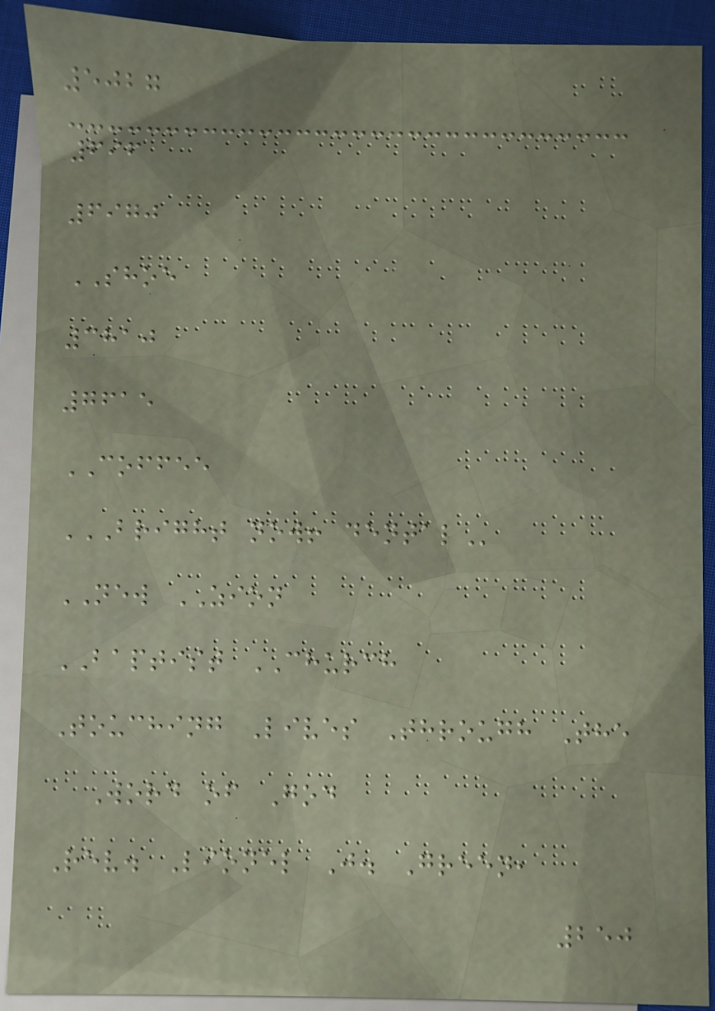5027
696
6970
SHOE
3810
7615
COFFEE
BRIGHT NOW! DENTAL
NEW ZION
BAPTIST CHURCH
Touching Lives Through The
Word of God
Rev. Lionel J. Green,
250
